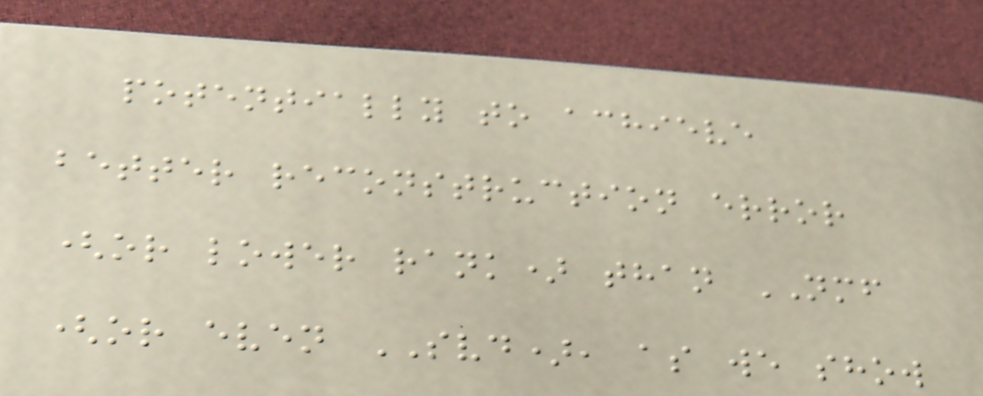potentially to achieve
better reconstruction error
(or lower rank) than NMF
(or even SVD), as we show
